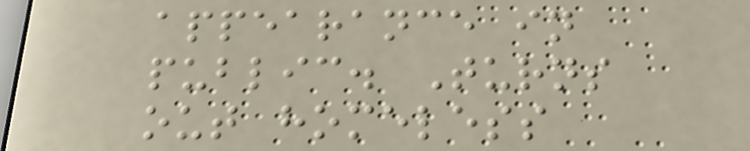appearance in
public. Turns
out homeless
